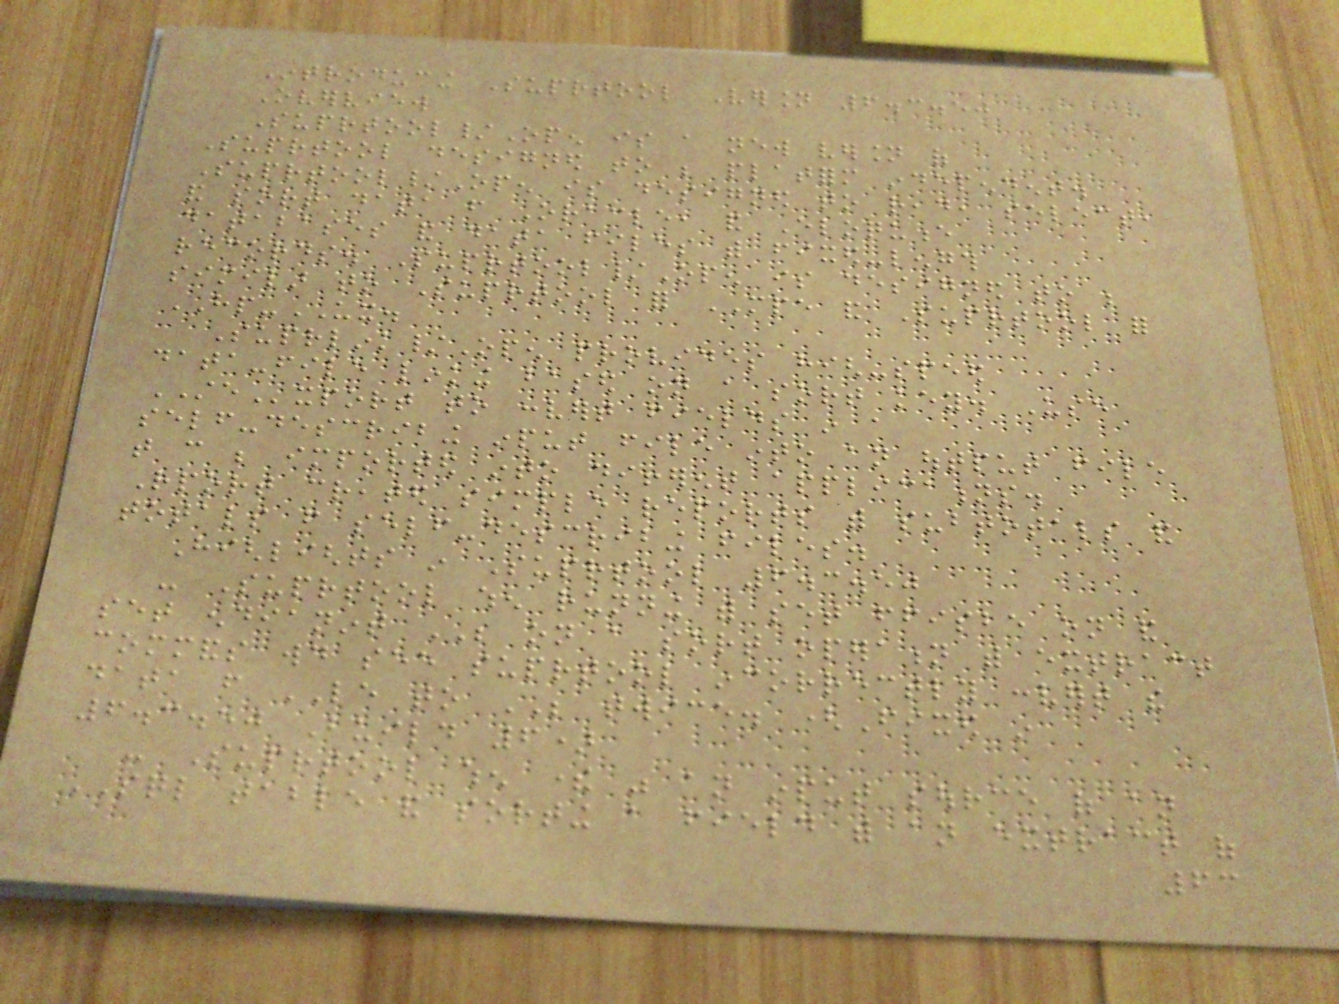Introducing Suprtool Version 6.3.50
Overview
Suprtool/Open is a new version of
Suprtool designed to be platform independent.
Suprtool/Open is designed to read, select,
and sort data from Oracle, and Eloquence
databases and data files with fixed-length
records. Suprtool/Open is designed to be
similar to Suprtool for MPE and Suprtool for
HP-UX.
Suprlink/Open provides high-speed
data-file linking based on a sort key. Use
STExport to convert fields in a
self-describing input file into an output file
that can be imported into different applications.
Rport created simple reports with subtotals and
totals from self-describing files.
Highlights in Suprtool 6.3.50
- Suprtool when running with set ffisbe on and
set endianint BE on a sort operation with extract
commands would see suprtool incorrectly convert the
data from LE to BE twice. (Fixed in
6.3.50 Build 6)
- Suprtool when there was an input source of an
SQL table and sorting a field with an extract of
63
